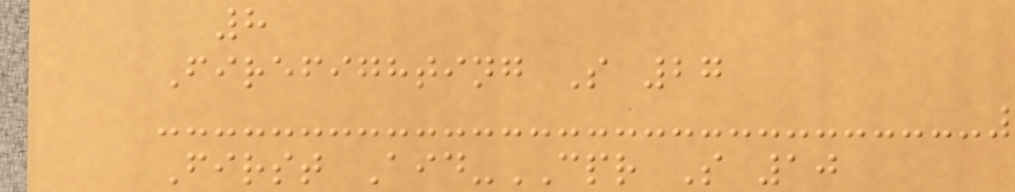8
Firefighting S 27
First Aid-CPR S 10
